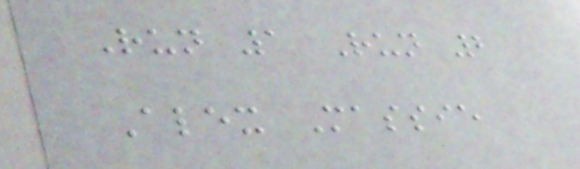Run 1 Run 2
Alex Massie
